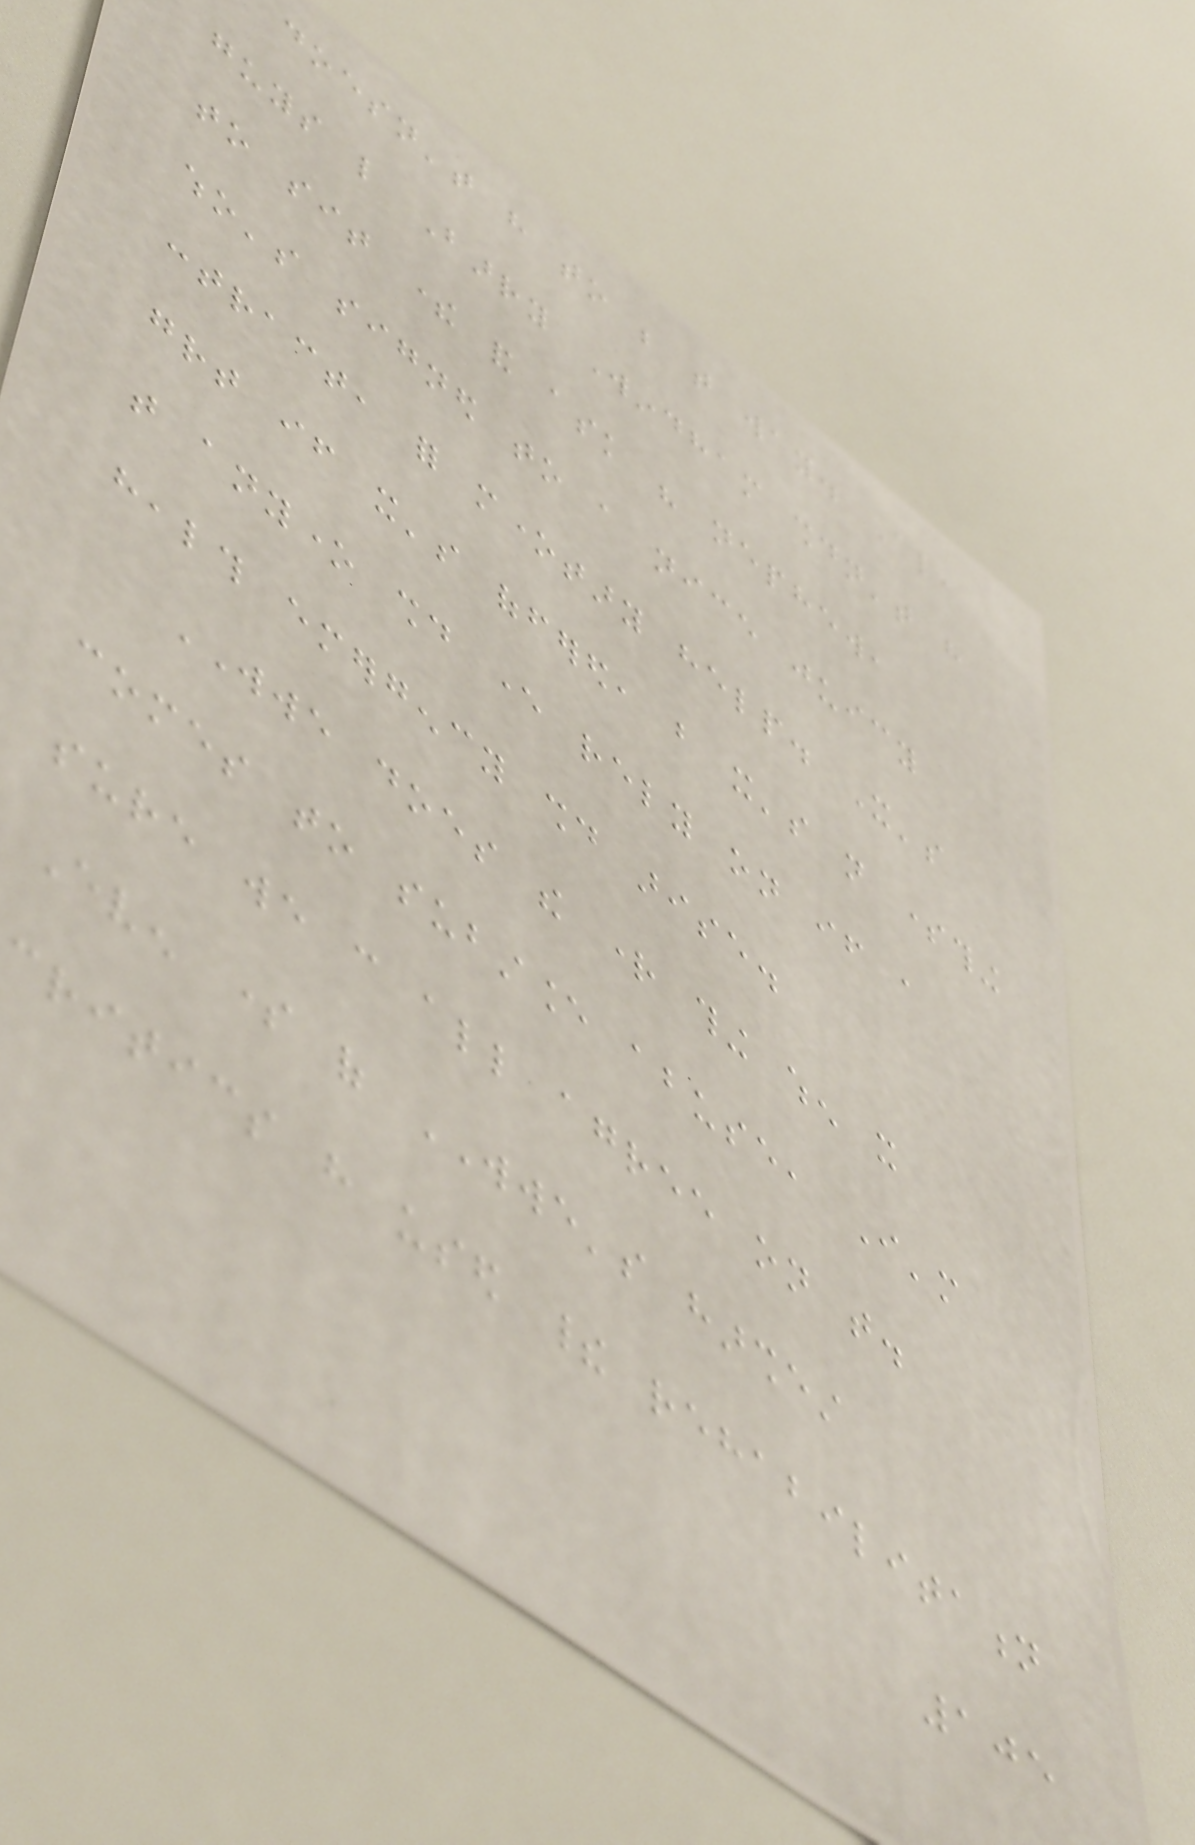doesn't have to be that way. Also,
guys like Barry Windham shouldn't have
to sit there and ask his nephew,
who's signed to a nice juicy
contract, for monetary help. It's
great if it's offered, but it's not something
that anyone should ever rely on if a
health emergency should arise.
WWE does the right thing when it
comes to substance abuse, I'm
sure we can all agree on that.
Even some of WWE's harshest
critics have used their rehabilitation
105
